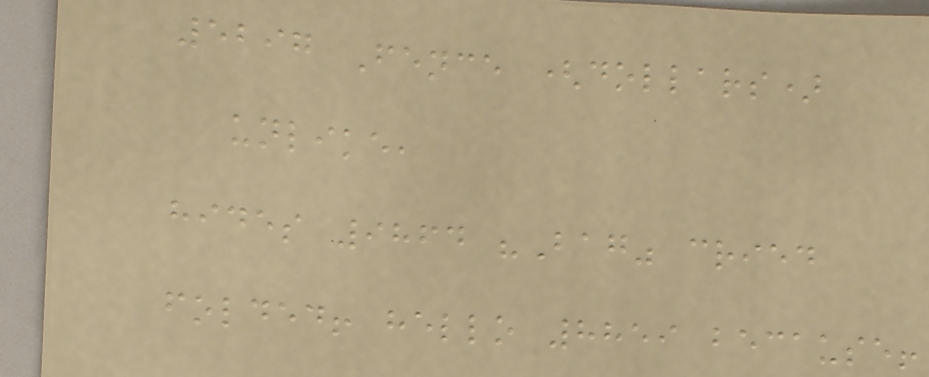5297 Fence (dollars)
unlike,
hides 9864 "Bag" cried
folded! hello 8859 because!
